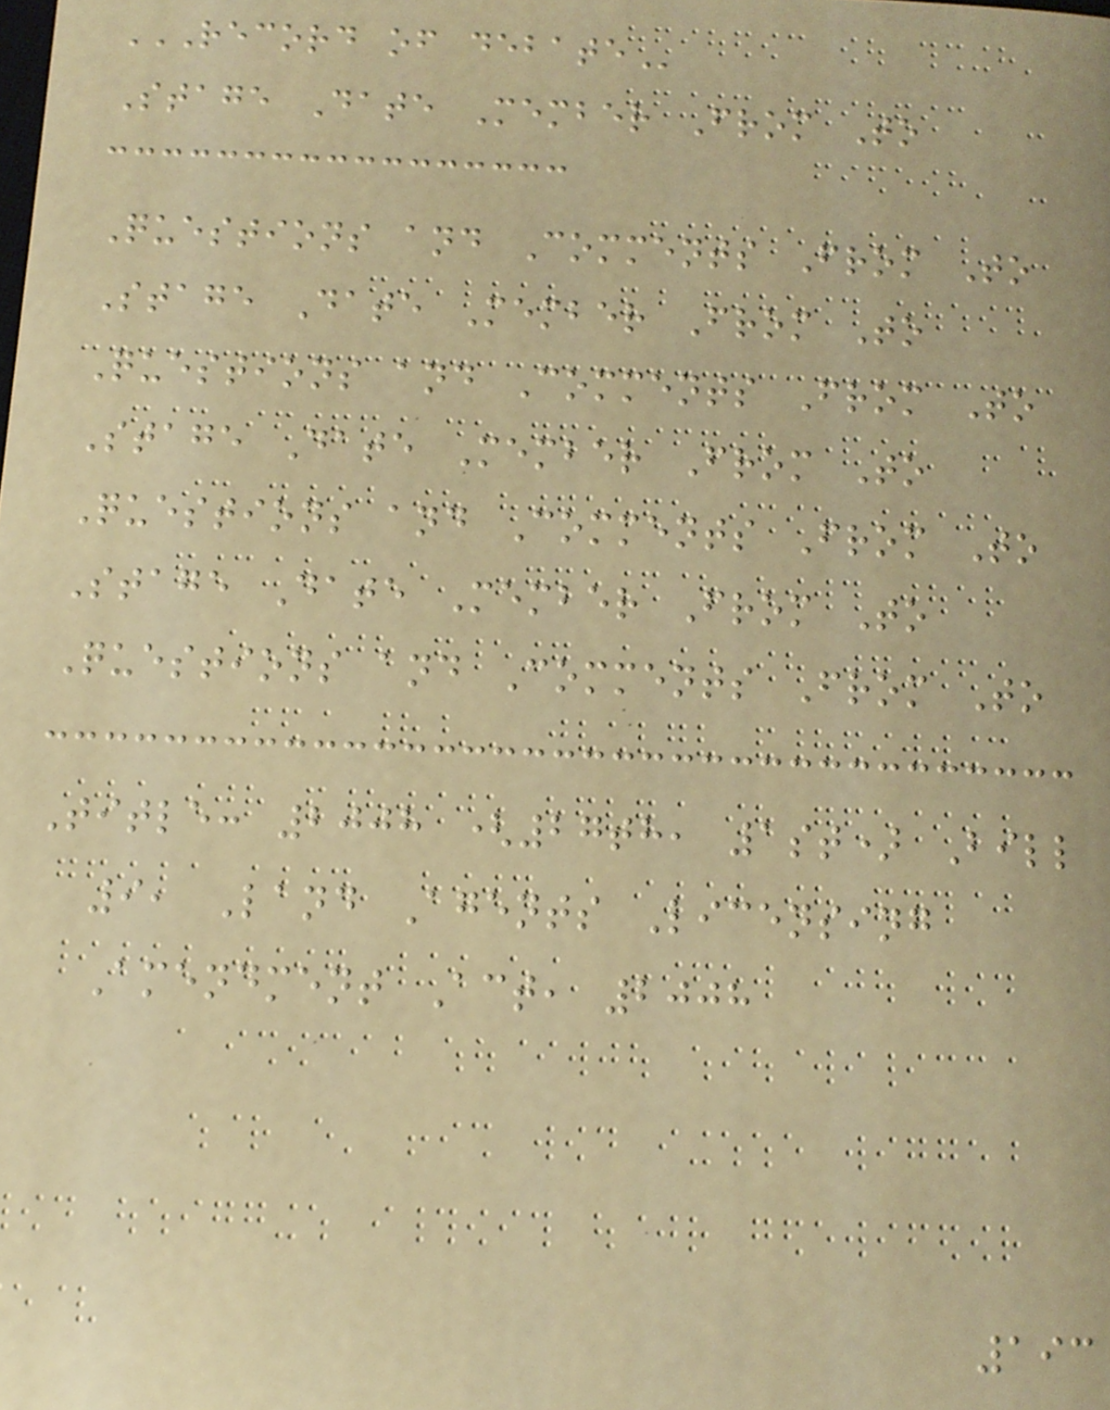RECORD OF DEBATE
Stage Date Member From To
Questions and Comments From To
Stage Date Member From To
Questions and Comments From To
Stage Date Member From To
Questions and Comments From To
Stage Date Member From To
Questions and Comments From To
Title: 2008 (27th, 1st) Bill
9, Land Agents Licensing
Amendment Act, 2008
193
